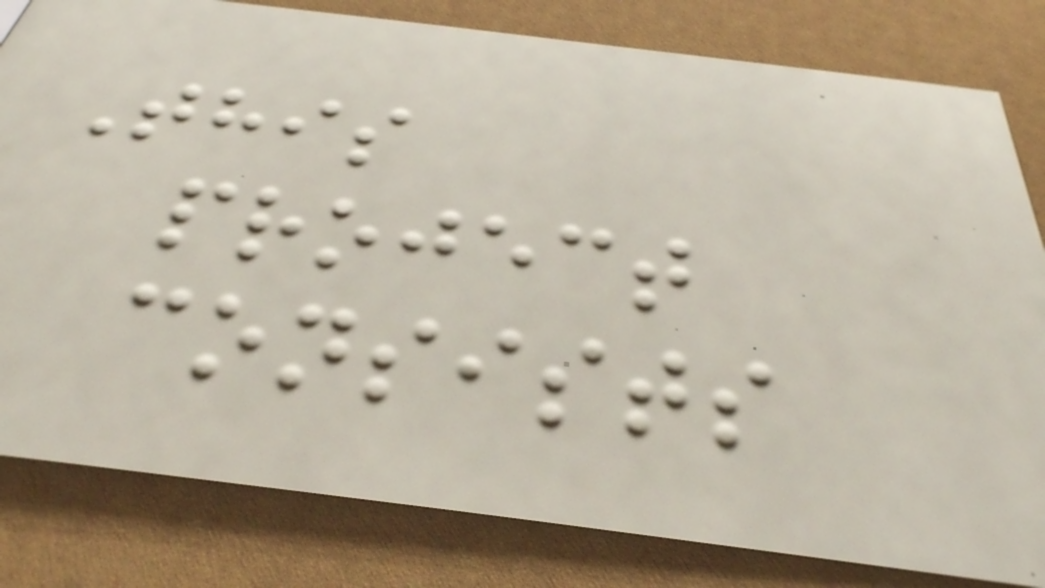This
project
consists
